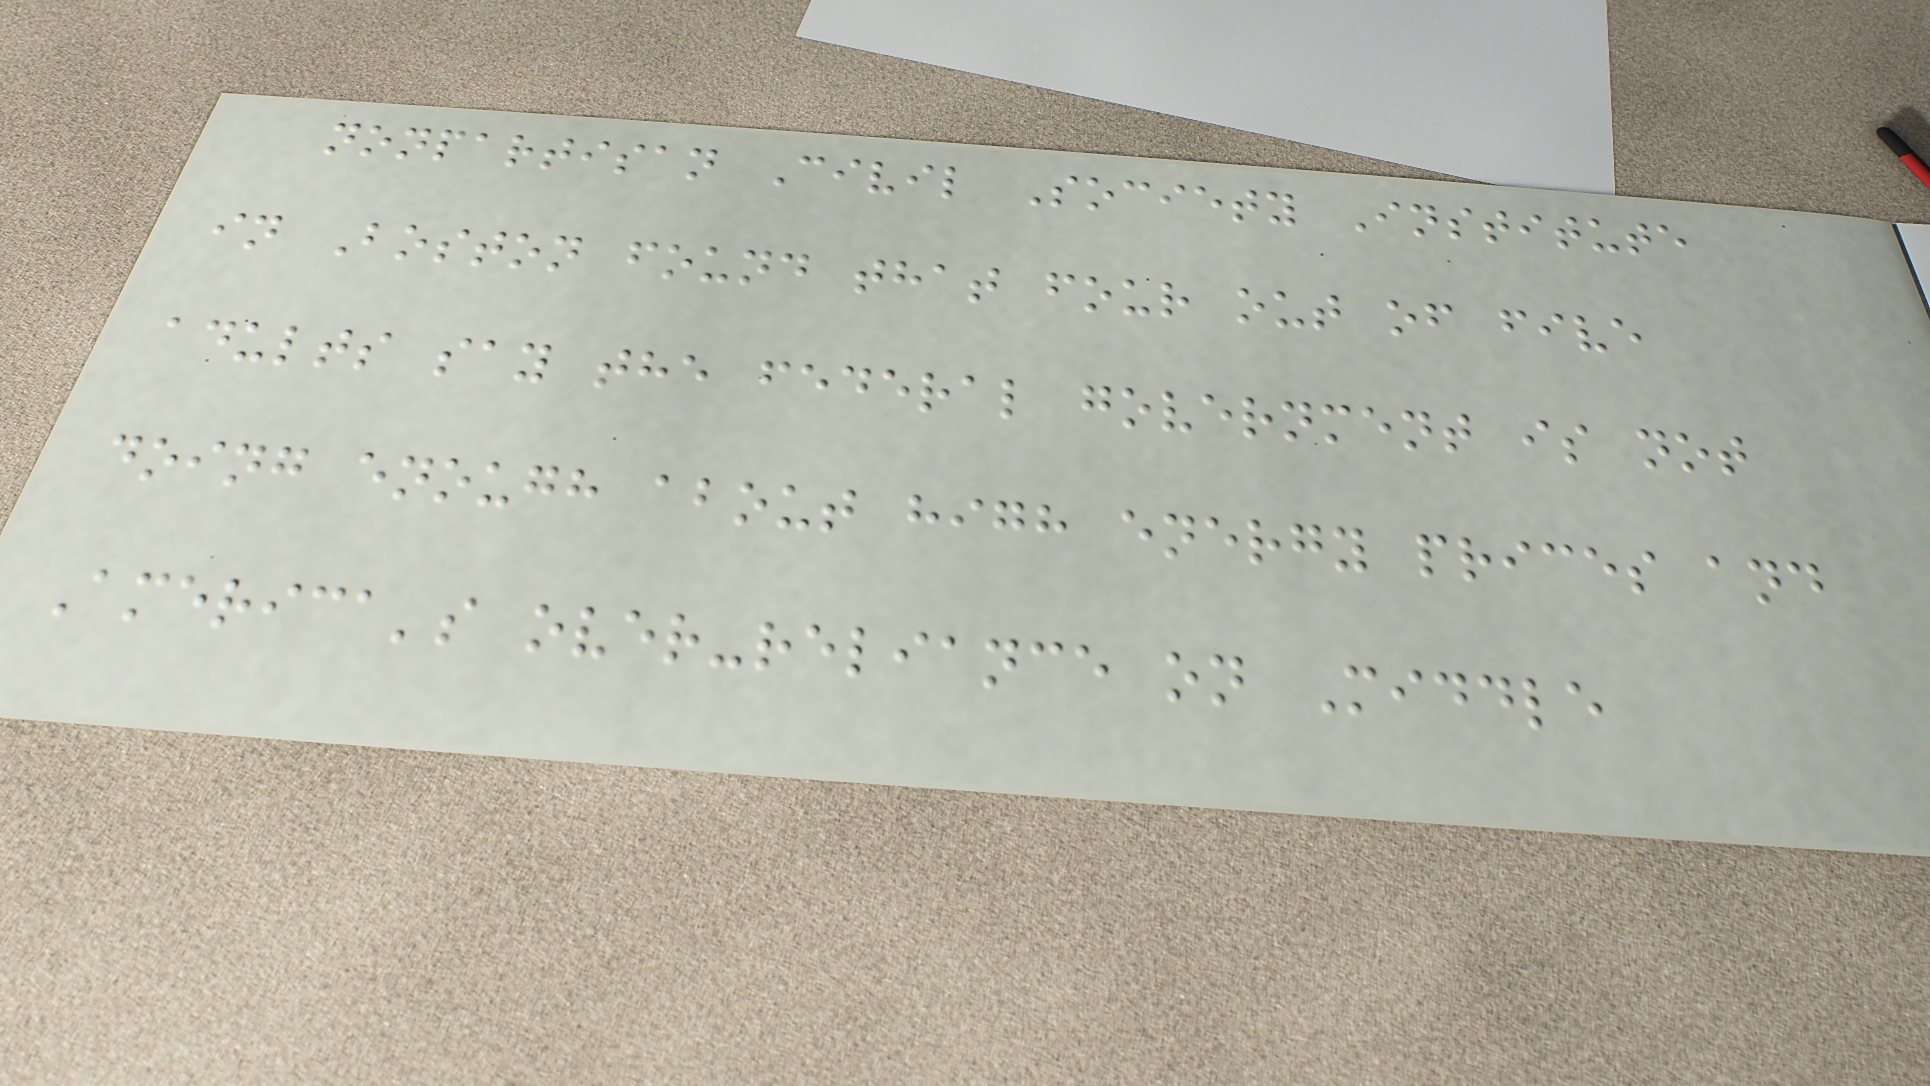nonpartisan Civil Society Institute
in Boston found that four out of five
adults say the federal government is not
doing enough about high energy prices and
America's over-reliance on Middle
